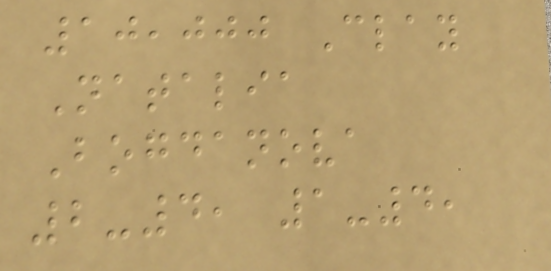10,000 Clay
Natalia
Bogdanova
2-4, 1-4,
